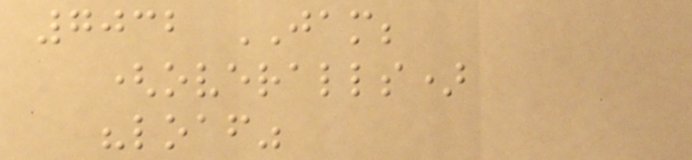7032 JAM;
(overalls)
"loaf"
